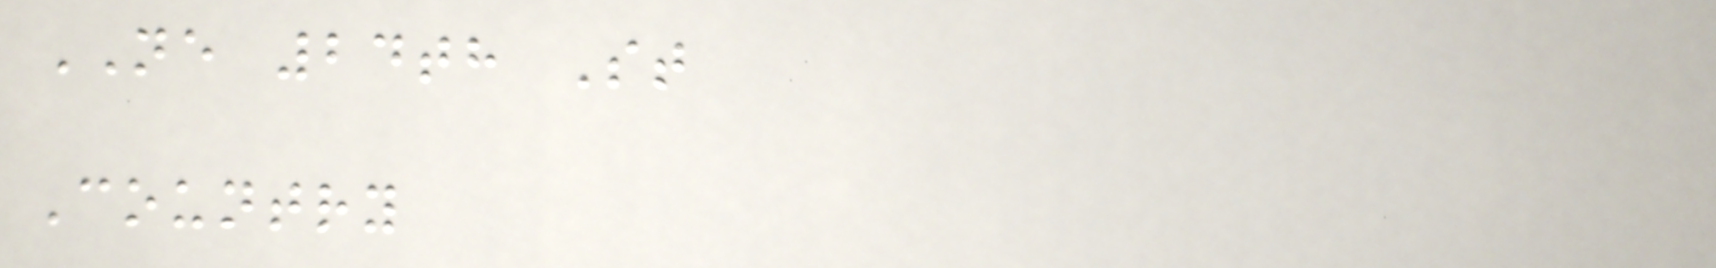NE 24th St
Country
